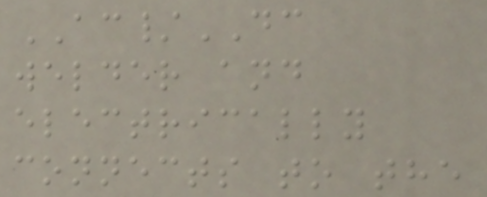AC/DC
welder and
electrically
connects to the
